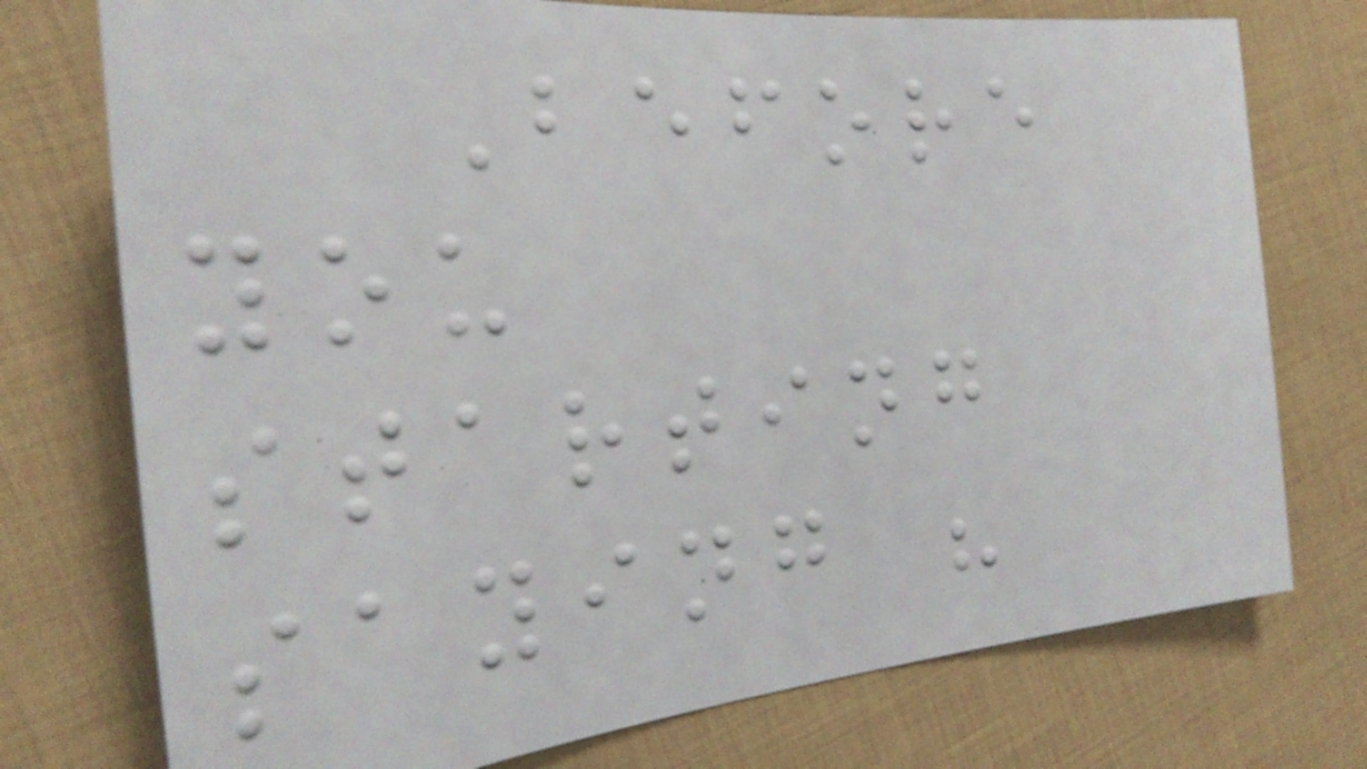Before
you
starting
saying "
